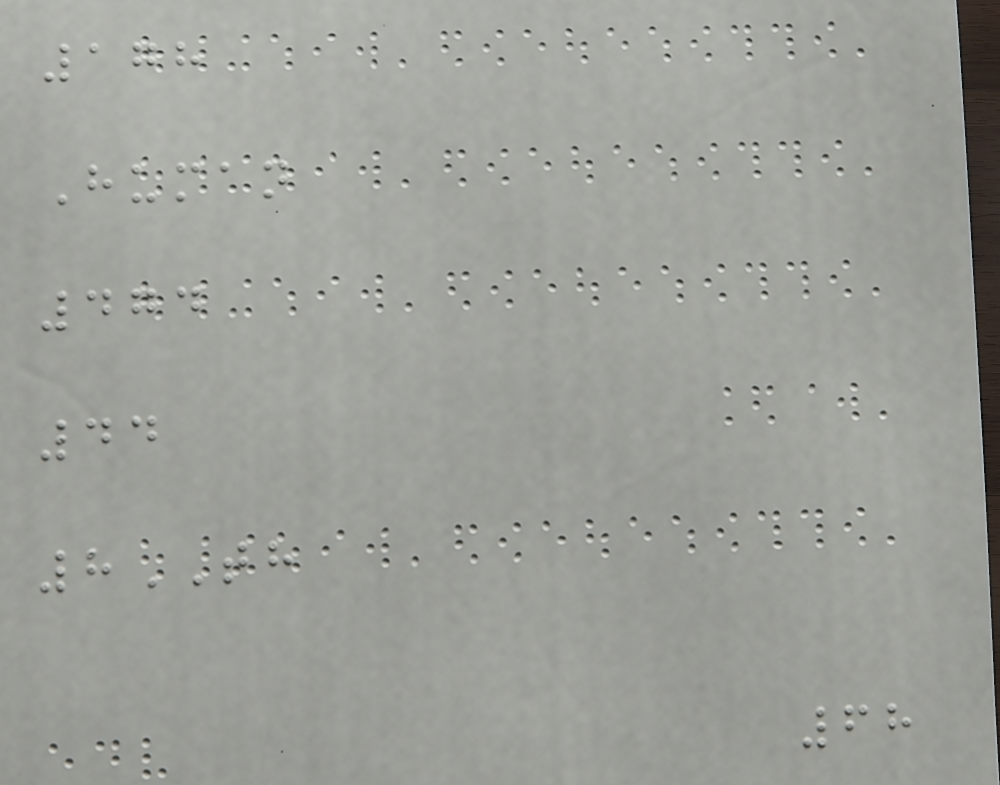178
Human
474
44
8TH
68
